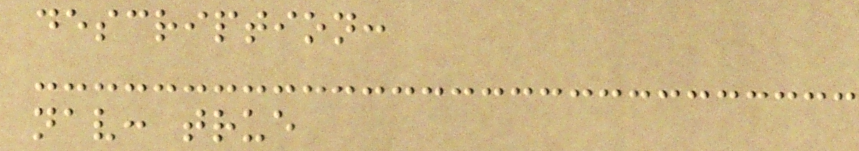description:
nav: true
